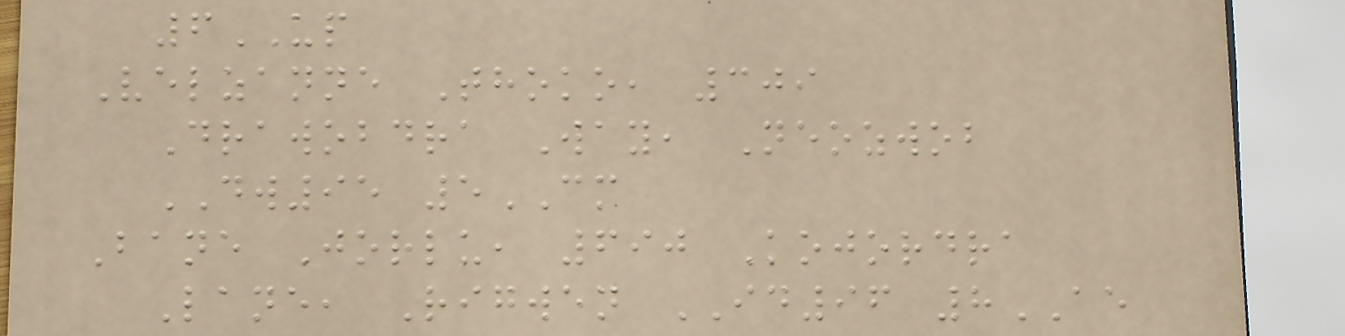6UP
Velzanne Thoko, 309
Drawobdra Way, Neozwob
DW95 5CM
Bane Jorlu, 690 Kojordra
Lane, Rigwen ID96 8AE
